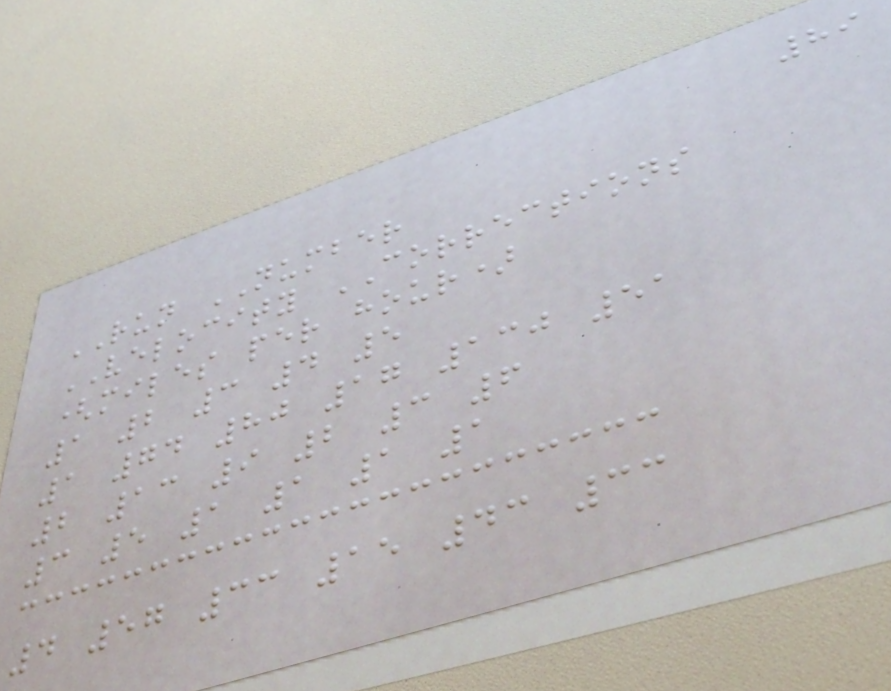89
RUN NUMBER
VELOCITY CORRECTIONS
(miles per hour)
1 2 3 4 5
1 74 80 17 130 51
2 13 9 2 3 6
3 5 1 1 1 1
4 57 33 15 43 33
